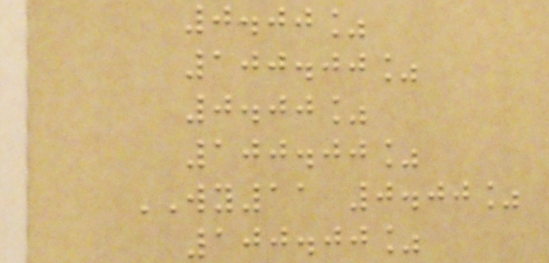0.00%
100.00%
0.00%
100.00%
WY11 0.00%
100.00%
